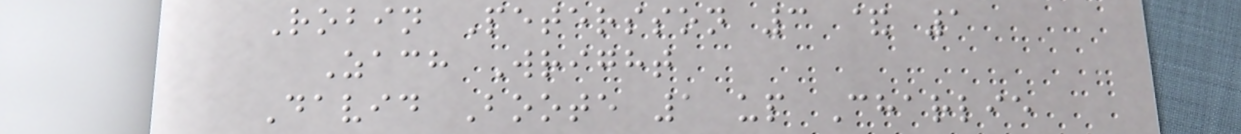Robin Petersson 3 & 1
Zach Wright
David Boote 1 up Charlie
